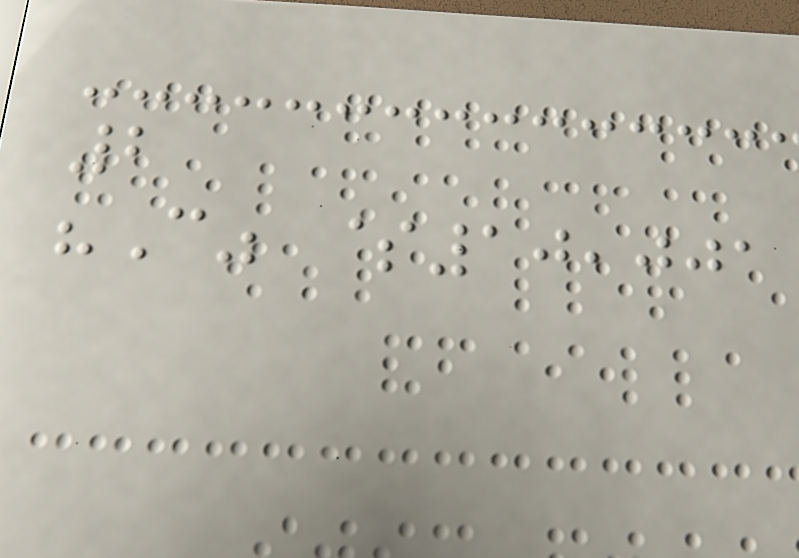2
"C" $10,001
